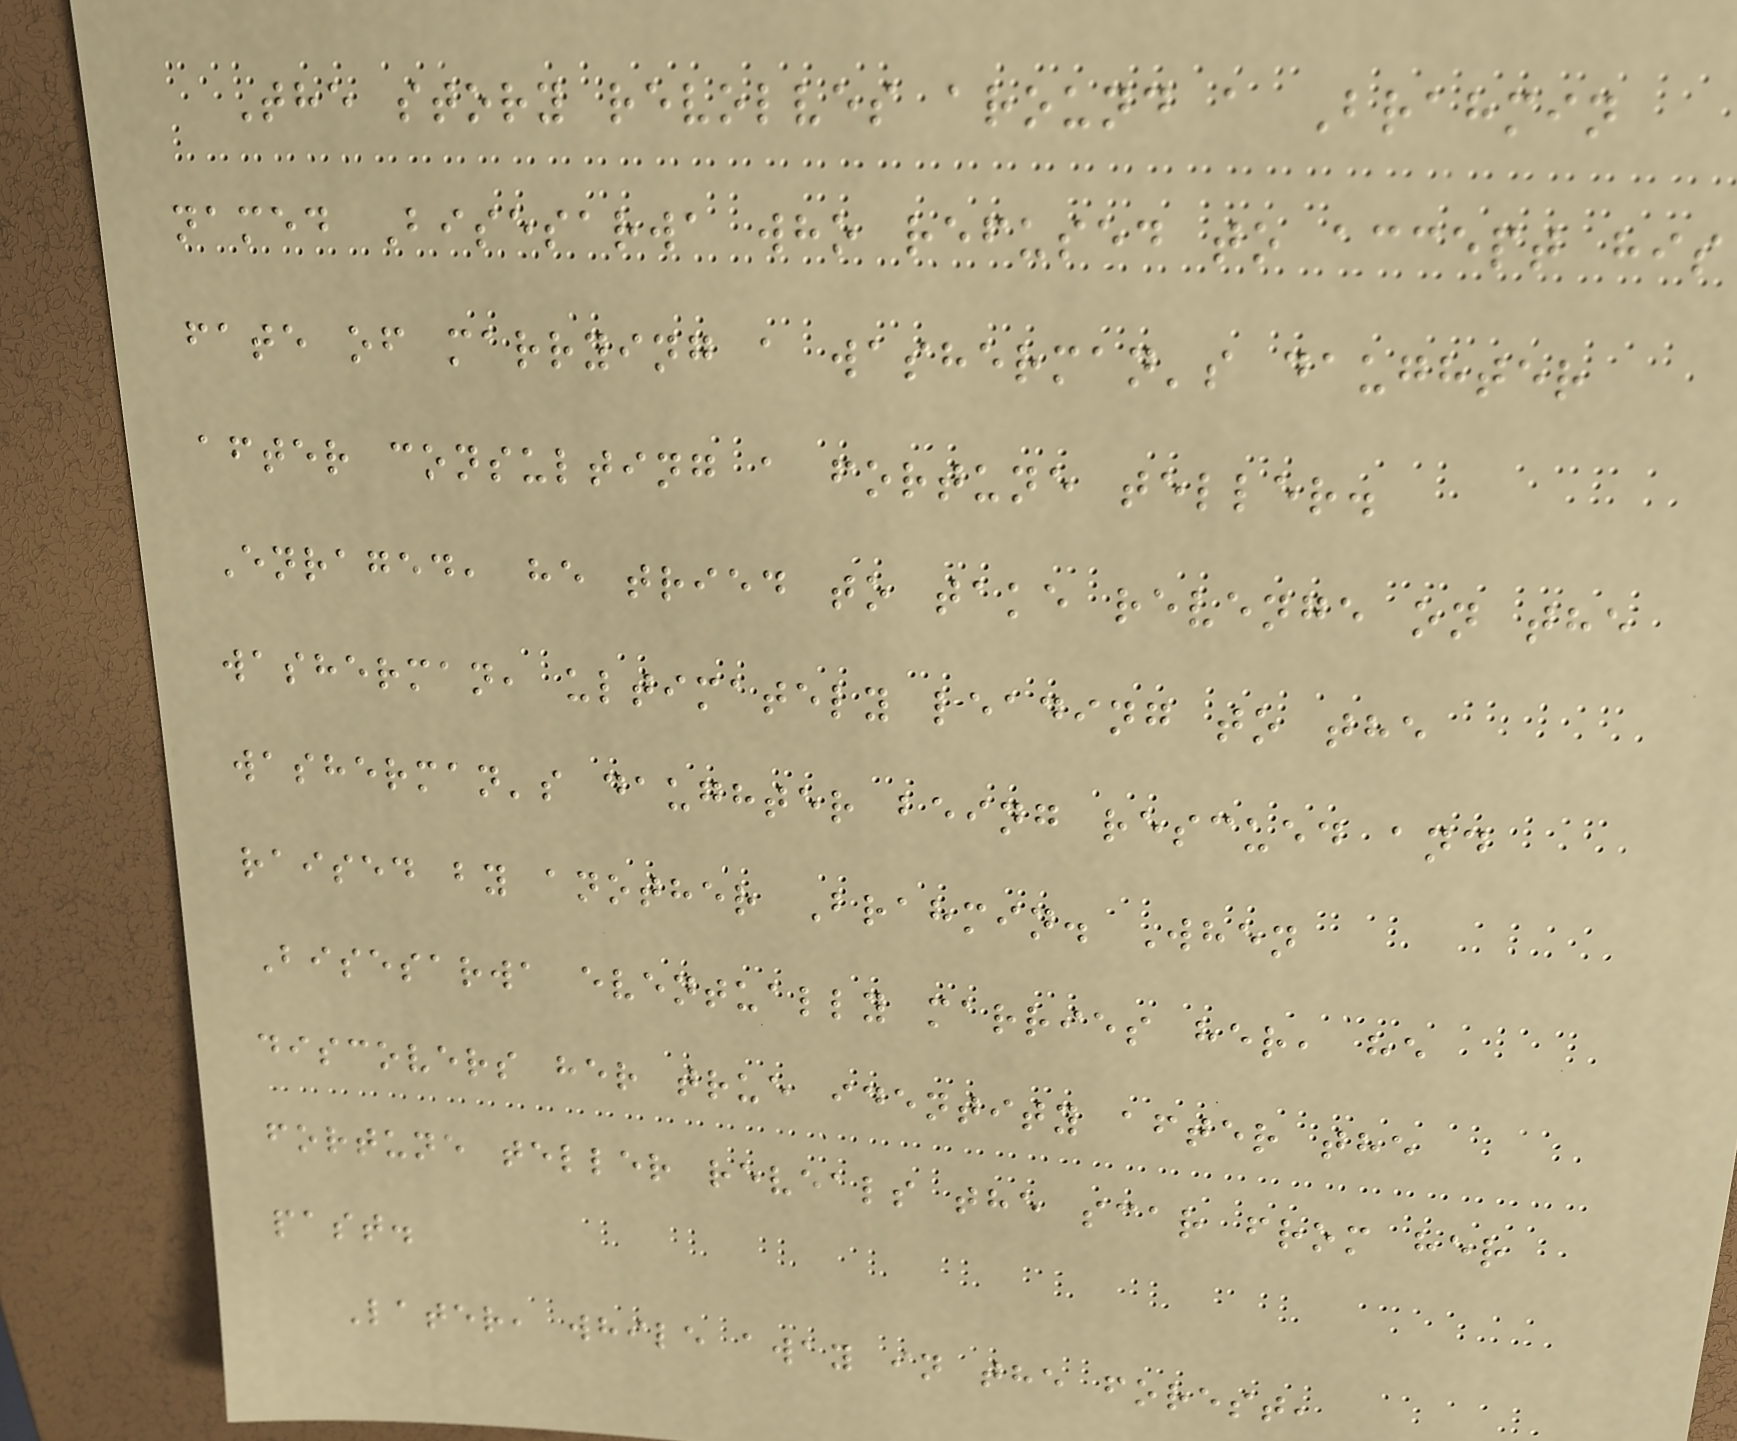The story revolves around a Brahmin
named Bisesarwa who refused to accept his
fate of marrying a washerman's daughter
after consulting a fortune teller.
Enraged, he tried to take revenge on the
washerman, ultimately leading to the
washerman's daughter being rescued and
raised by another Brahmin. When
Bisesarwa eventually marries her, he
discovers her true identity after the
fortune teller reveals the scar from her
past.
Later, while away in the forest,
